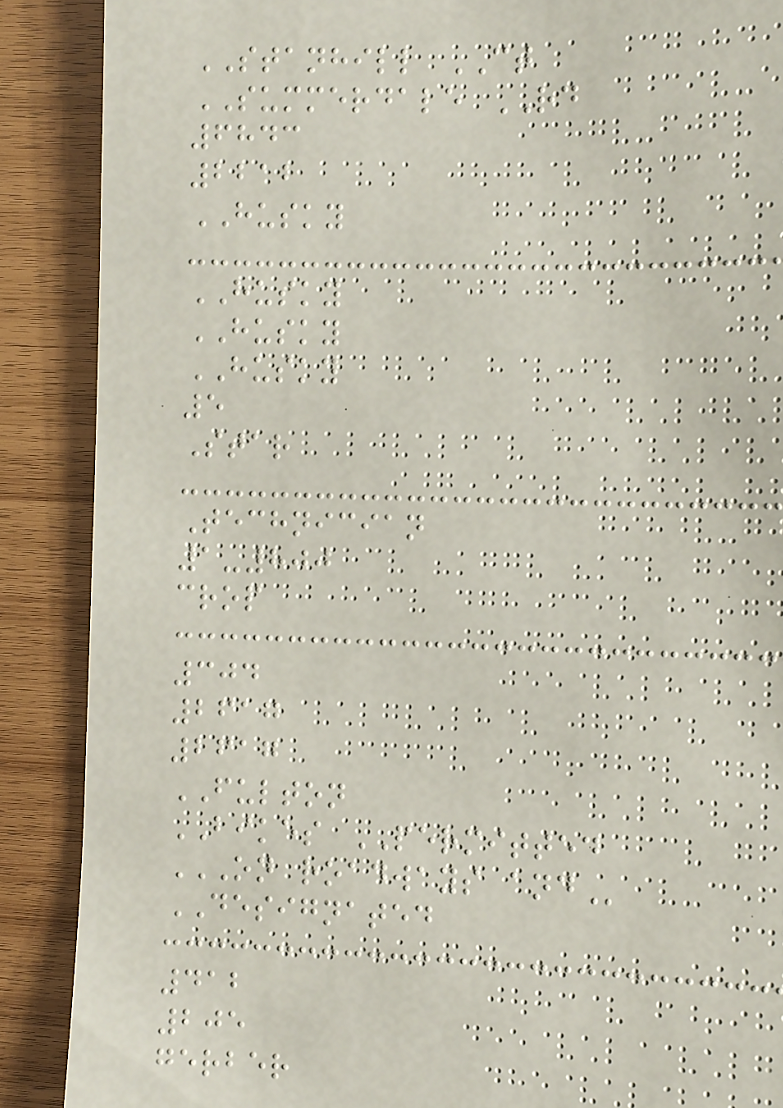STANHILL CT
SUMMERDALE RD
6843
2212
HUSKY
HUSKY
HUSKY
HUSKY
5
Star
Technician
1-800
crop
304
2617
2617
FULTON
BIKES PERMITTED
ON ROADWAYS AND
DESIGNATED
412
205
gerber
